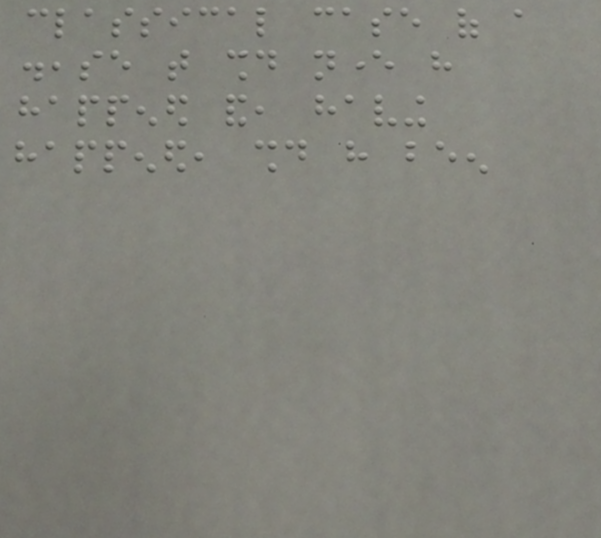classical case of a
disease that should never have
happened and, having
happened, should have been
